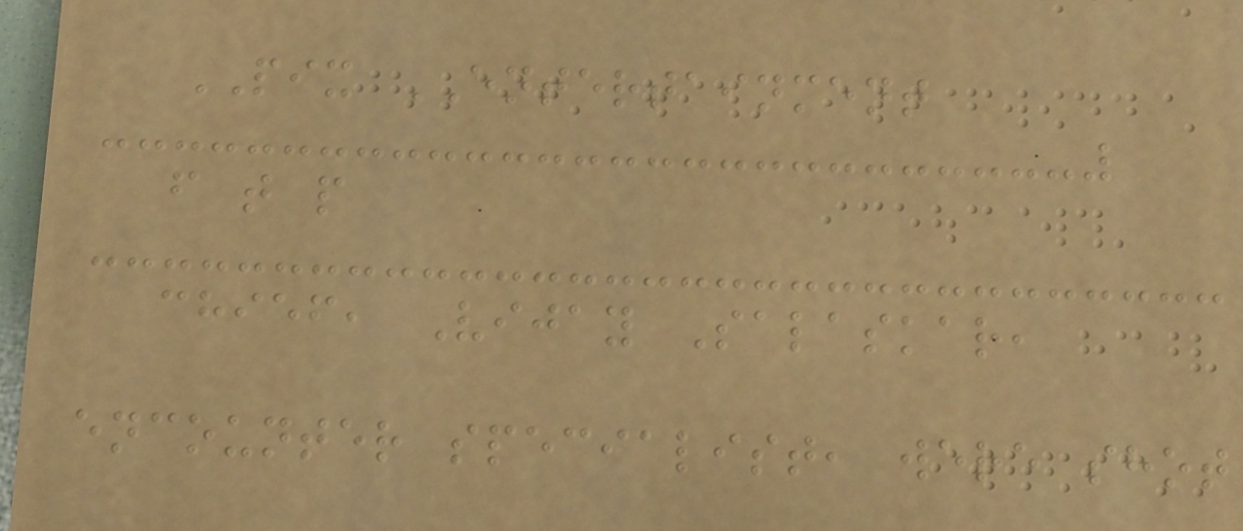PIX ENTERTAINMENT
f t p
chief, Vijay Salaskar,
encounter specialist, were shot
